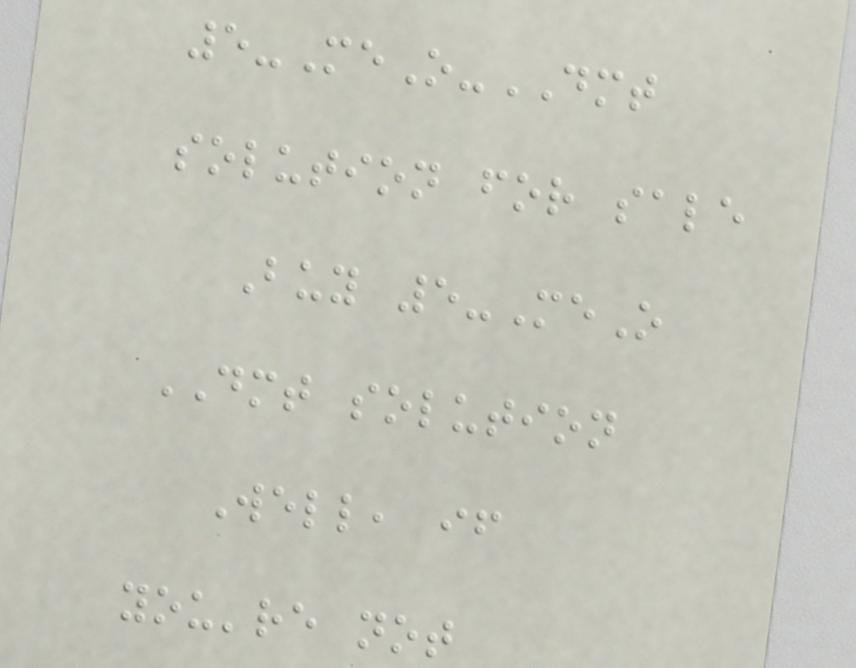5-MeO-DMT
solution for sale
Buy 5-MeO
DMT solution
Well, if
you're not
